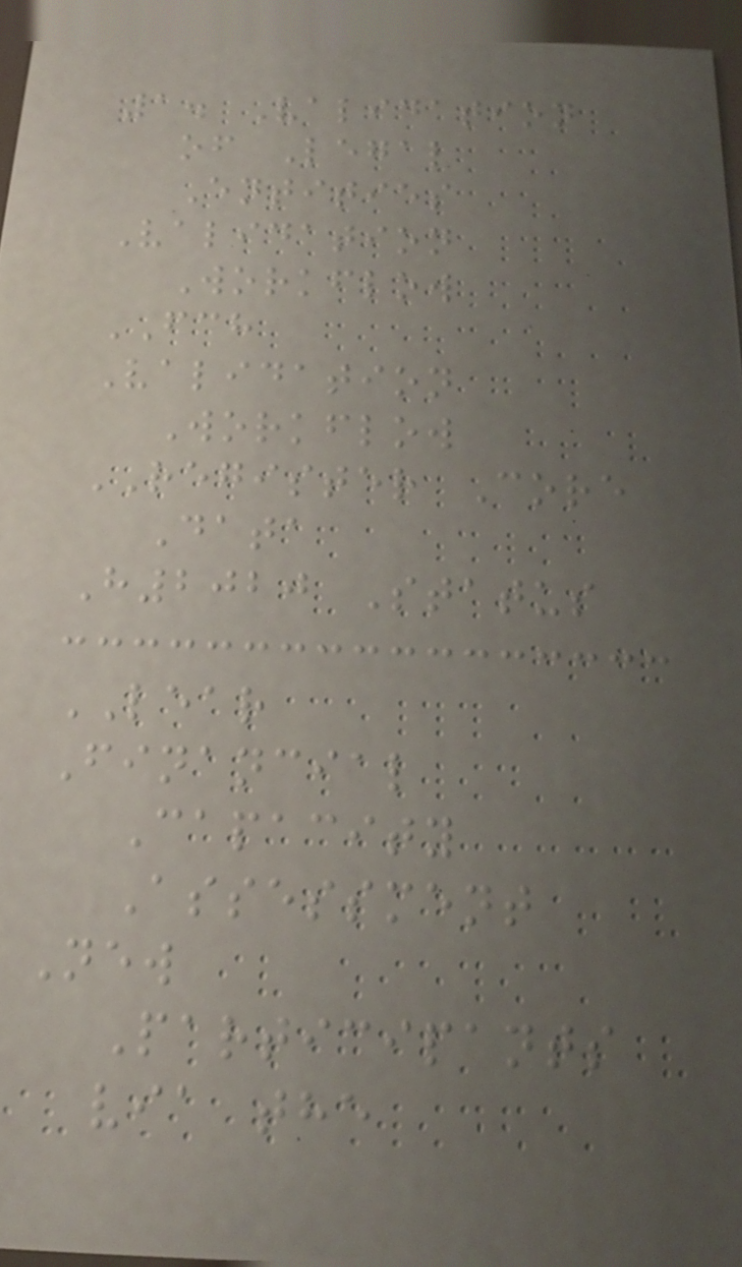1. Validation
of Legal
Entities
Validation
Workflow
FCH
Validation
Workflow
REGISTER Core
Data
H2020 Status
LEAR
Financial
Capacity
Assessment
New
Participants
via the
